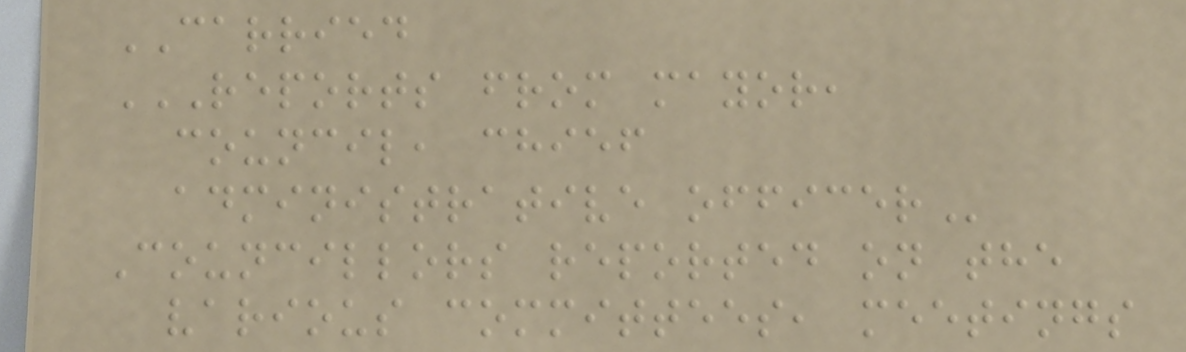CARRIED
REPORTS FROM MAYOR,
COUNCIL, CHIEF
ADMINISTRATIVE OFFICER
Councillors reported on the
various committees, meetings
